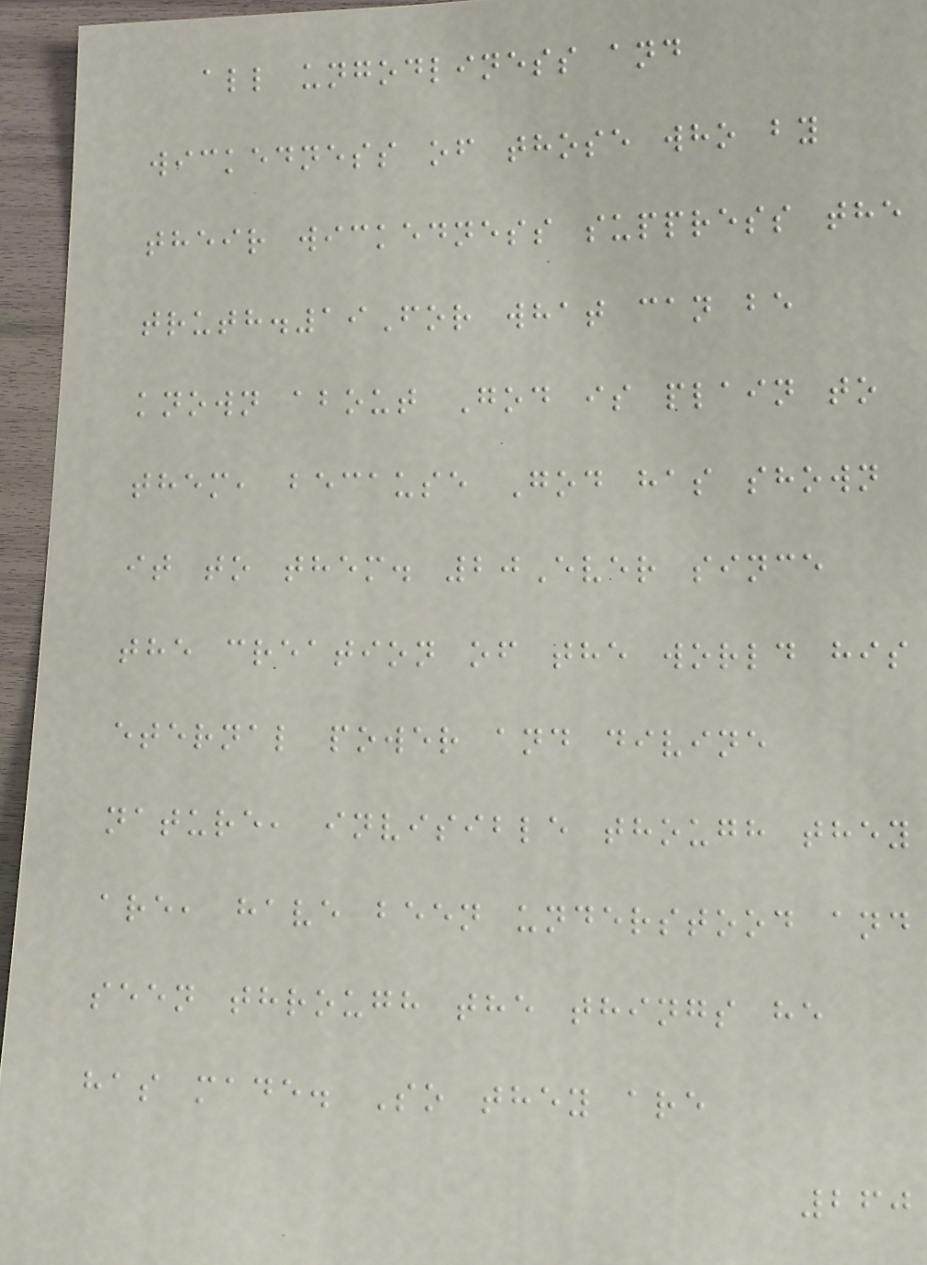all ungodliness and
wickedness of those who by
their wickedness suppress the
truth.19For what can be
known about God is plain to
them, because God has shown
it to them. 20Ever since
the creation of the world his
eternal power and divine
nature, invisible though they
are, have been understood and
seen through the things he
has made. So they are
260
